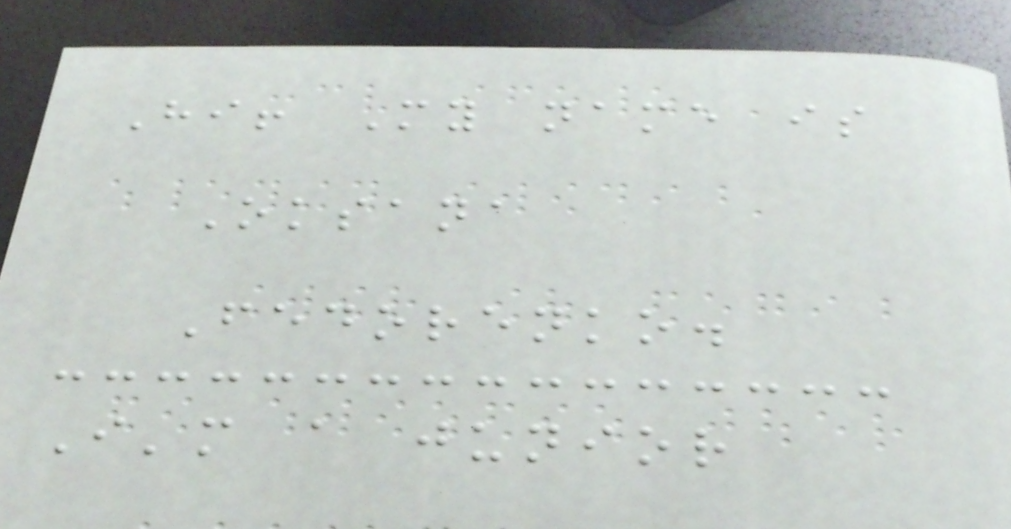Hi! My name is
Oksana
Fedorenko.
I'm a junior
